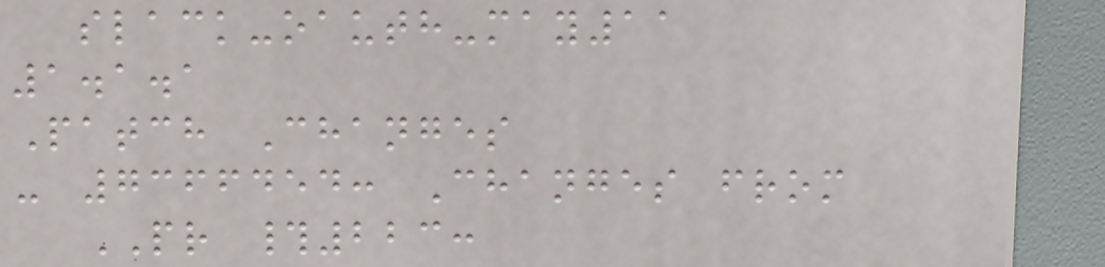slack-oauth-may11
1.1.1
Patch Changes
- 7366454: Changes from
PR #223:
